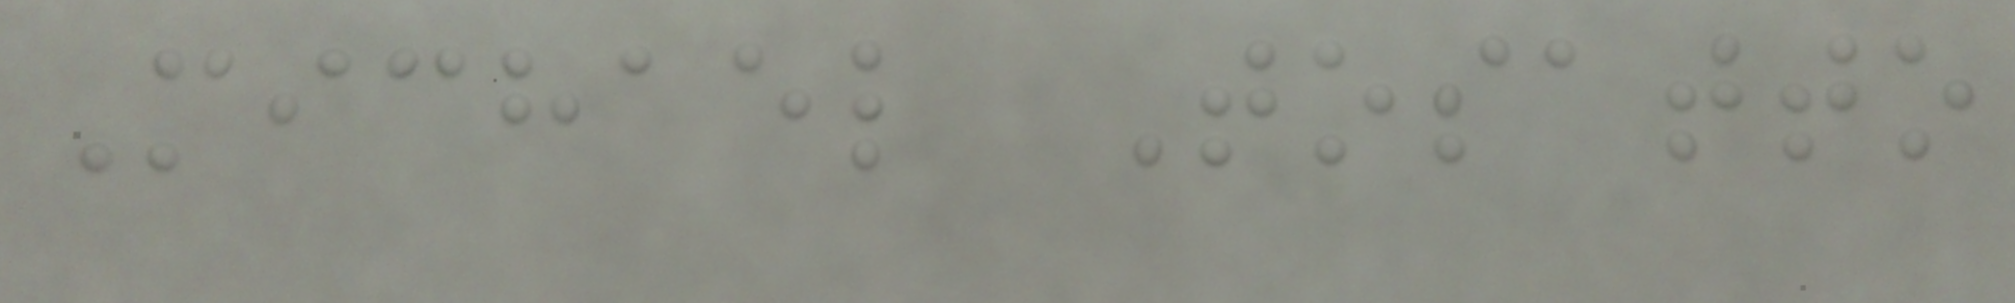Michael Tosatto
